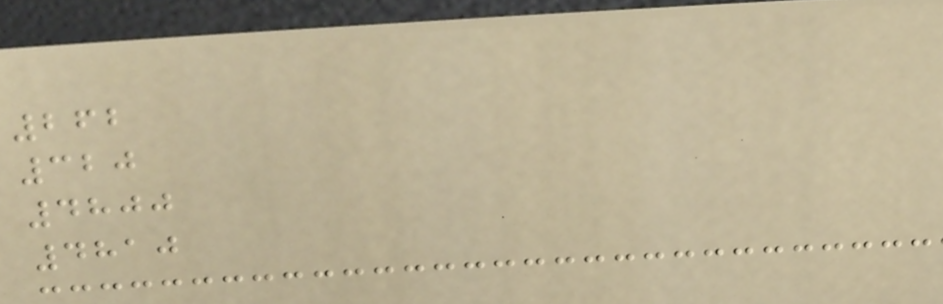262
320
4800
4810
